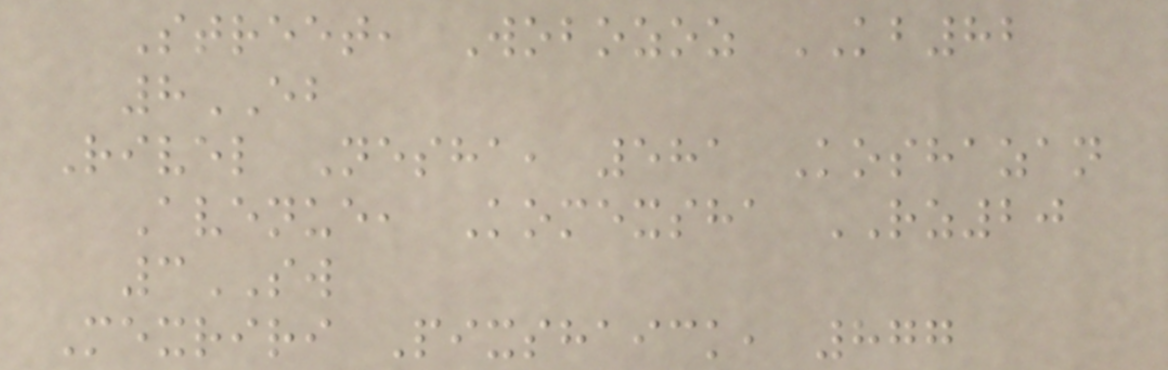Street, Wobozoz KB82
8EB
Rivel Nesha, 581 Koshazan
Avenue, Komexsha RZ20
3SW
Mexriri Pixshaick, 877
